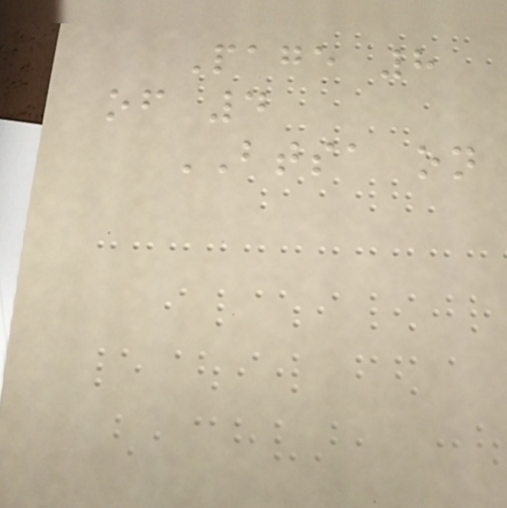Page 8
of 4
BTSA on
